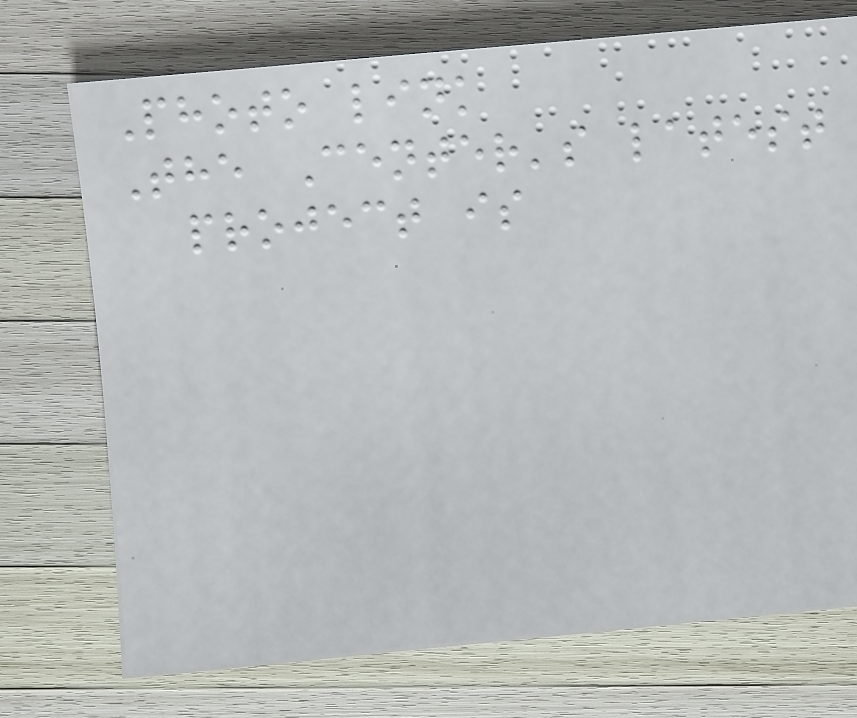Photo link
The Center's latest
project is
